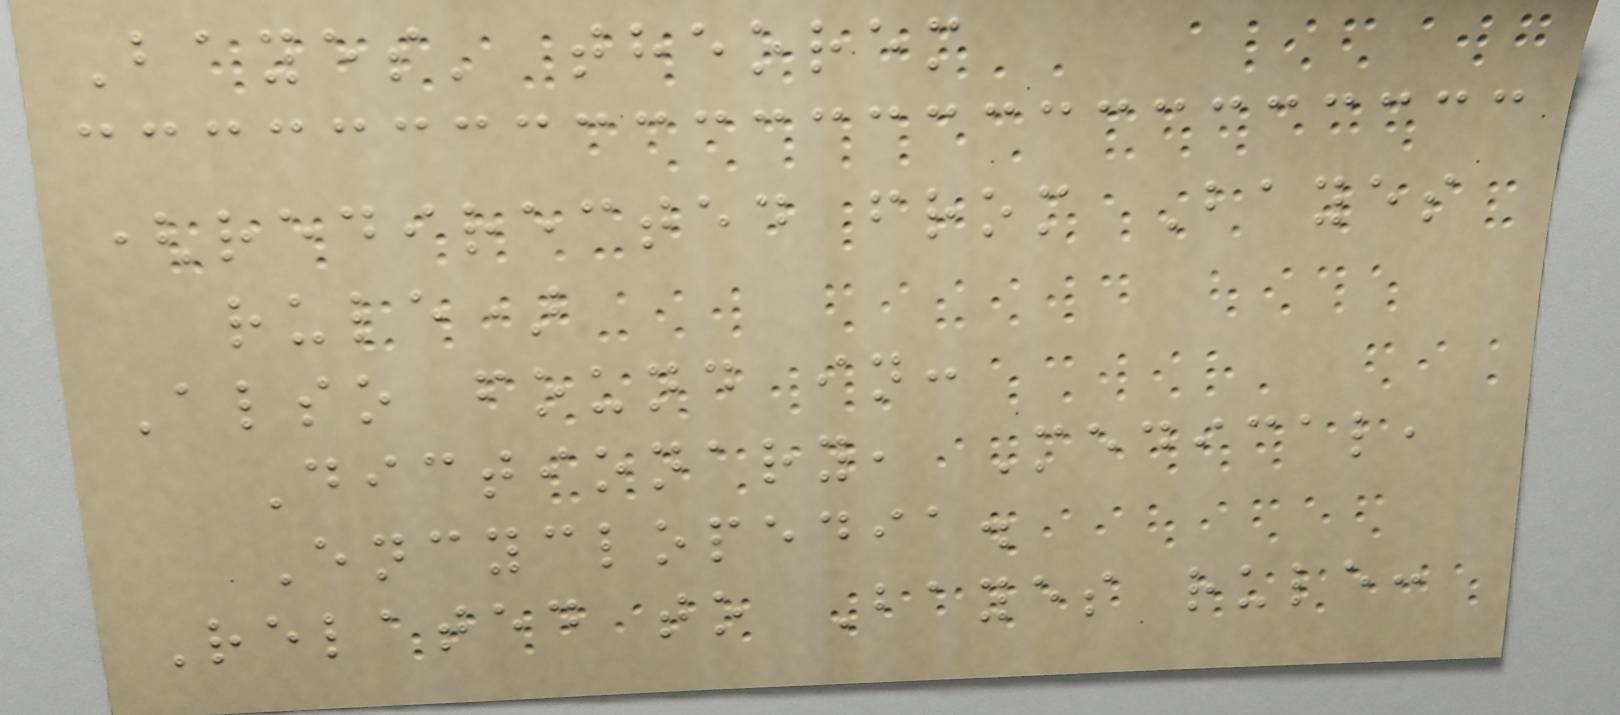Bayes' theorem
(redirected from Bayes
rule)
Also found in:
Dictionary, Medical,
Encyclopedia.
Related to Bayes rule:
